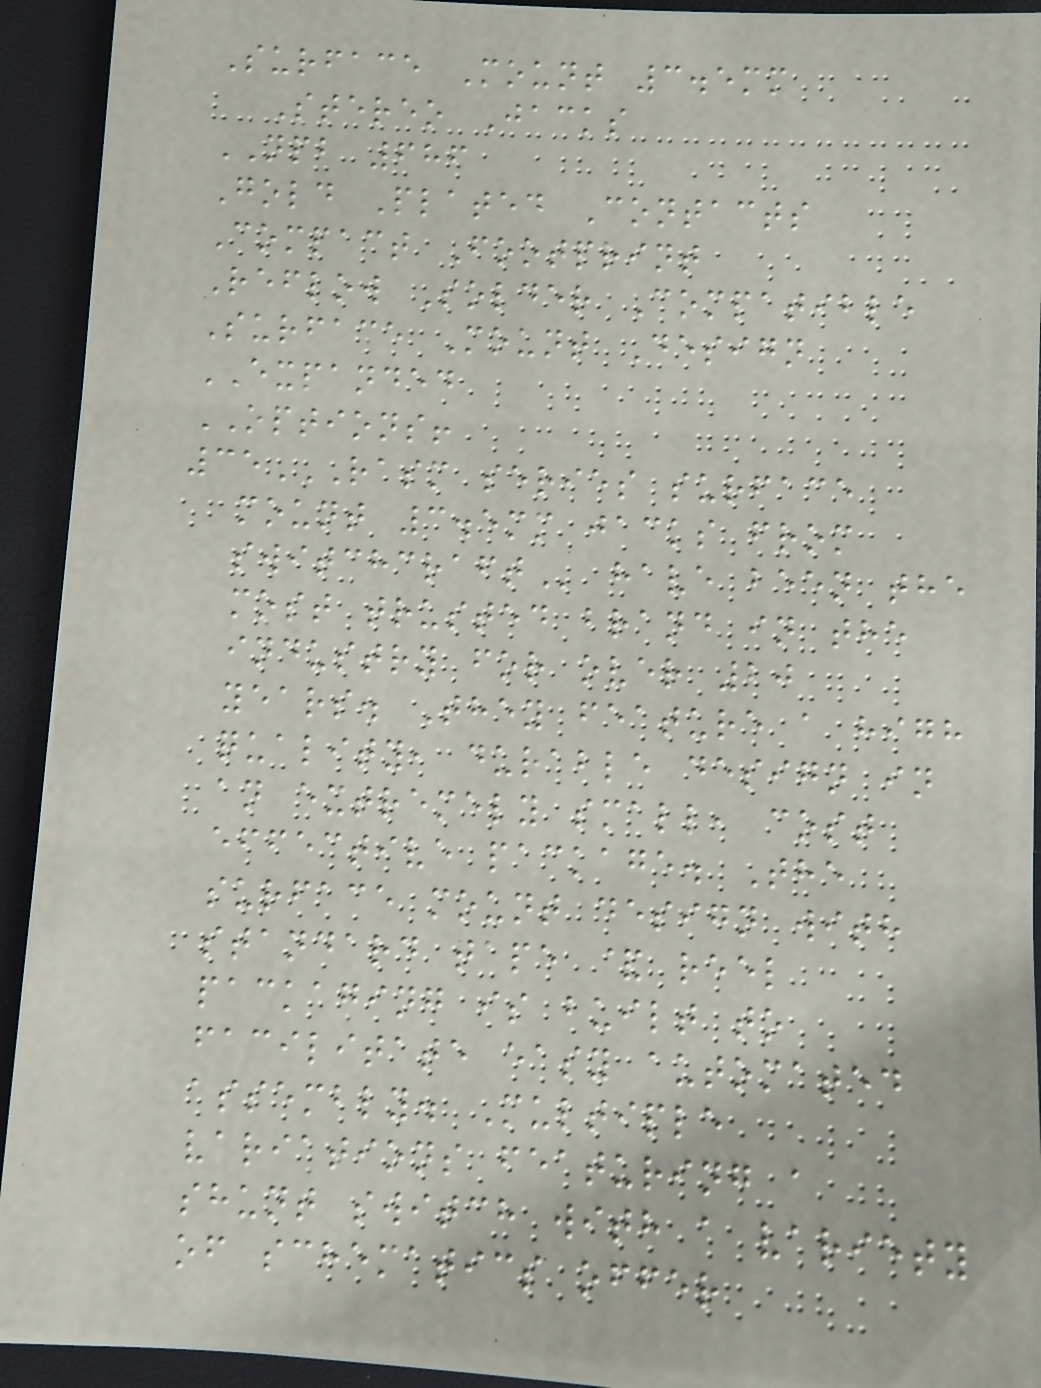Surface Mount 3.5mm
Stereo Jacks
NPB 686
Gold Plated Contacts
Compact Footprint
Reflow Solder Compatible
Surface Mount Design
EXPANDED
OPTIONS!
35RASM SERIES SURFACE
MOUNT 3.5MM JACKS FROM
SWITCHCRAFT have been the
most trusted brand in the
industry for over 20
years. They feature a high
quality, durable design in
an extremely small, cost
effective package. The
surface mount design with
standard tape & reel
packaging is built to
facilitate easy automated
assembly. Multiple
variations featuring a
shunt switch with a variety
of schematics offer
